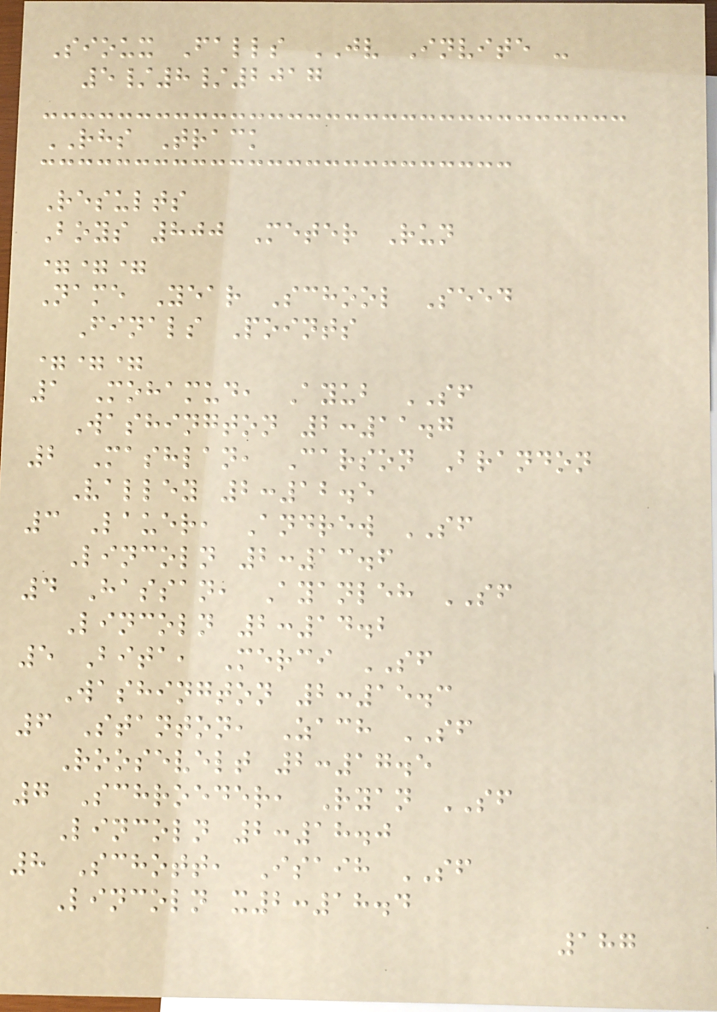Sioux Falls JV Invite -
5/8/2017
RHS Track
Results
Boys 800 Meter Run
===
Name Year School Seed
Finals Points
===
1 Mohamud, Ayub SF
Washington 2:11.7
2 Mashlan, Carson Brandon
Valley 2:12.5
3 Lauer, Andrew SF
Lincoln 2:13.6
4 Hassan, Ayanleh SF
Lincoln 2:14.2
5 Bita, Merci SF
Washington 2:15.3
6 Stanton, Zach SF
Roosevelt 2:17.5
7 Schroeder, Ryan SF
Lincoln 2:18.0
8 Schott, Isaih SF
Lincoln x2:18.4
187
